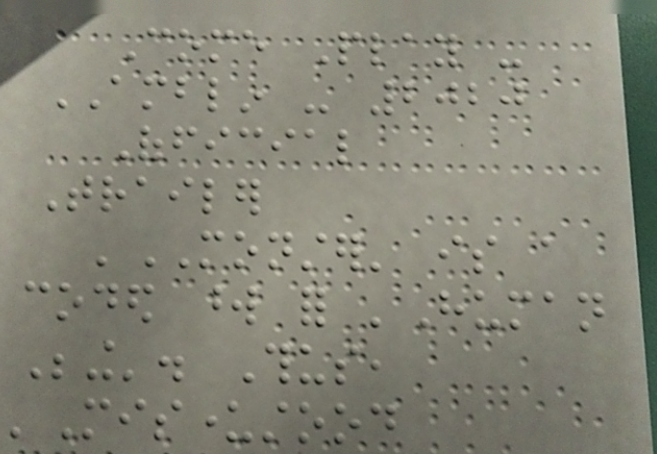Come Play -
AMBLIN - 2020
Official
Trailer
'MONSTER' is a
coded word for 'Human
Being'. Thus,
'Misunderstood
